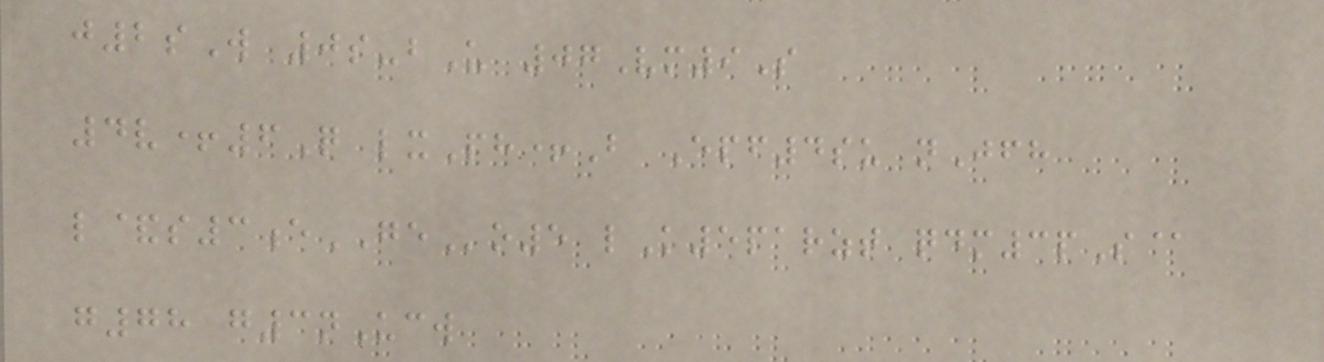j2sW 0s-bU 07Vm9S
4v+6Q lxPh+B Epf4su nJfh
l&s3eGEo5 lK5parzt qdm3pS@
g78 g3nUcw
